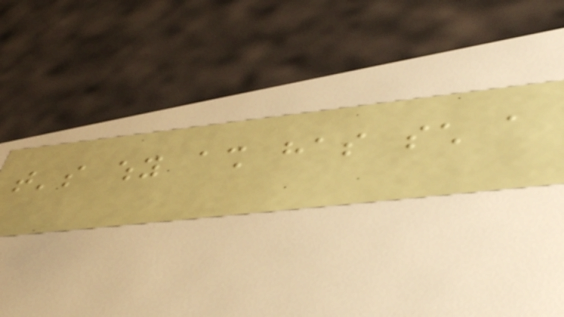that's why ash has such a
